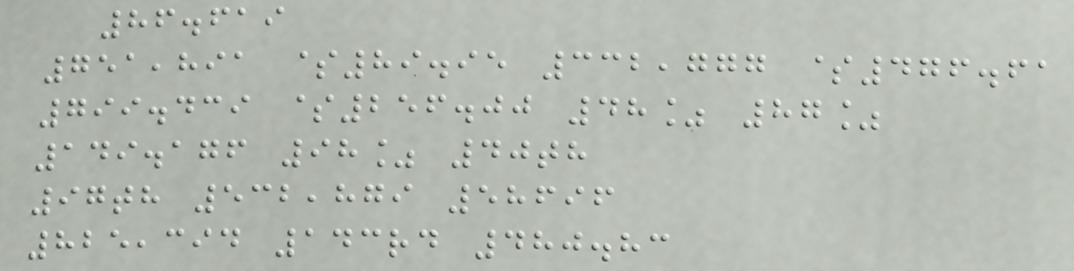86.619
751,891 $89.95 332,777 $476.61
799.439 $256.00 48% 87%
149.176 98% 40th
97th 532,879 58696
825,394 143rd 480.83
